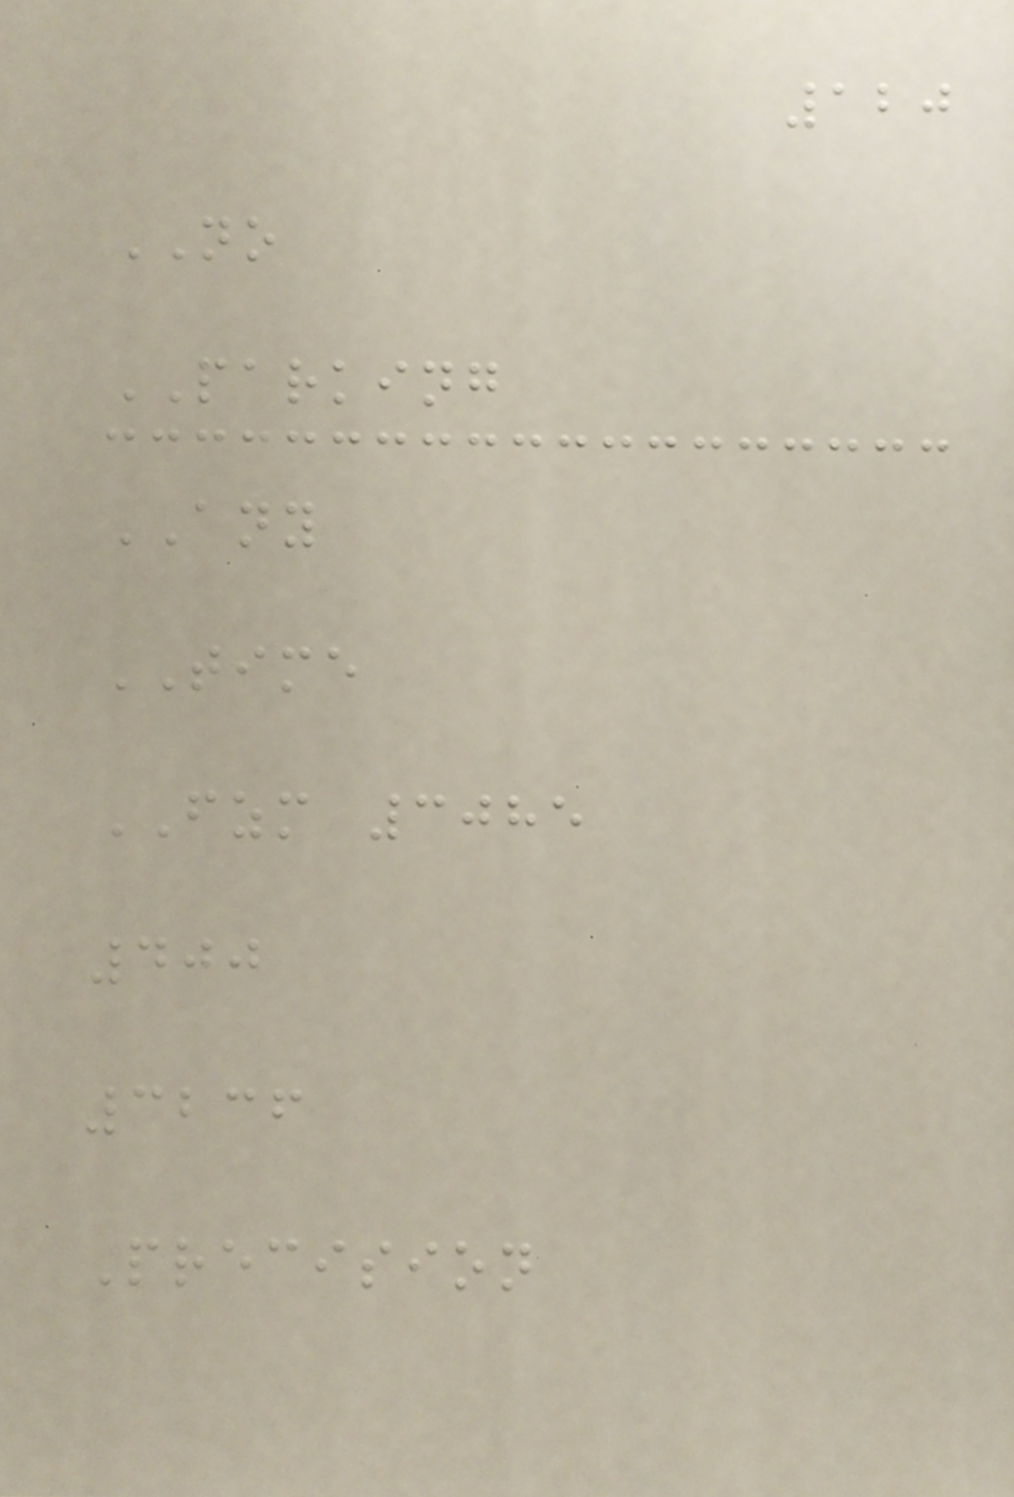120
NO
PARKING
ANY
TIME
FZM 3085
400
3236
Precision
